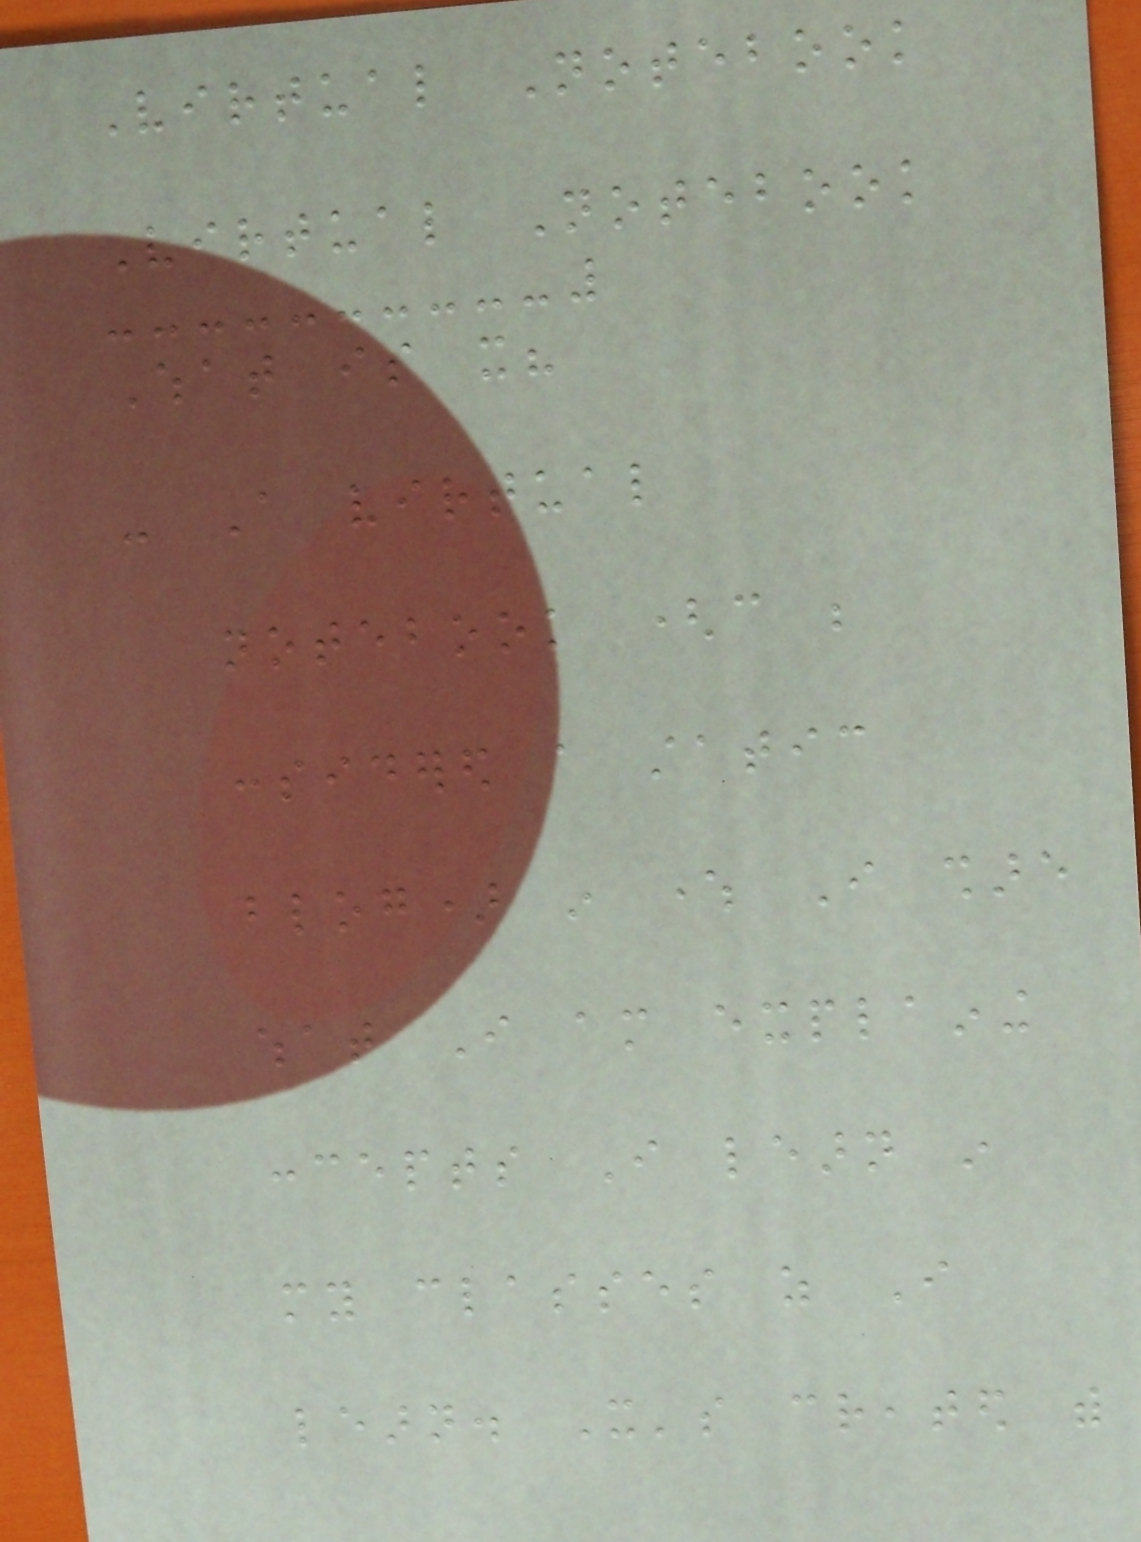Virtual Notebook
Virtual Notebook
What is it?
- A virtual
notebook (can be
considered a static
blog) in where I share
what I am explaining
concepts I learn in
my classes as I
learn. It's created with
